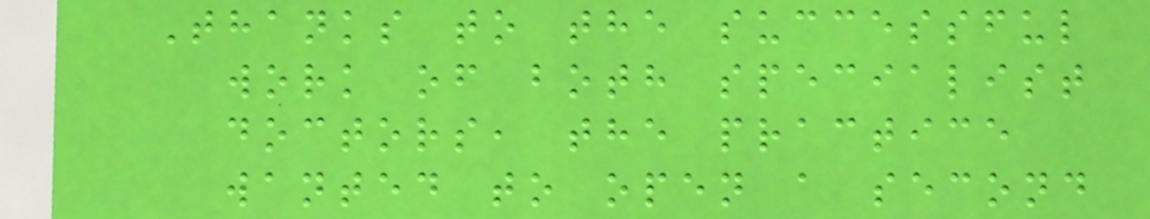Thanks to the successful
work of both specialist
doctors, the practice
wanted to open a second
